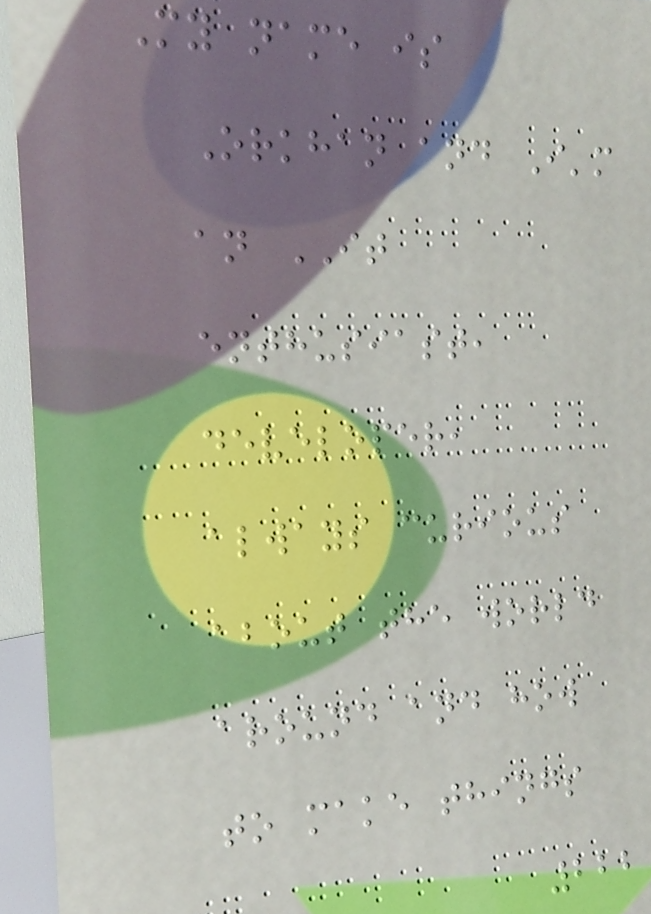My name is
Orkhan and I'm
an IT
enthusiast,
developer,
always curious
about the world
around and how
to make things
222
